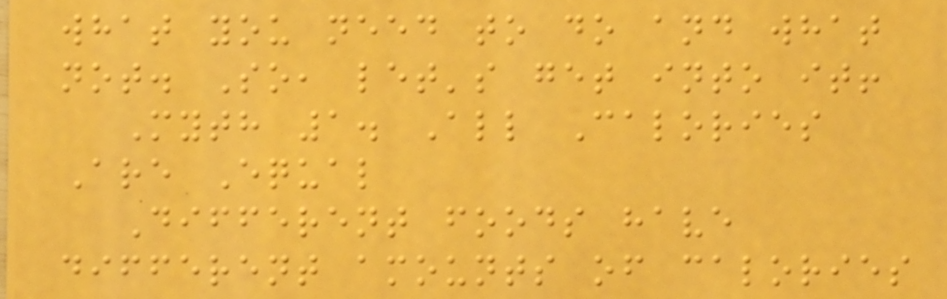what you need to do and what
not. So, let's get into it!
Myth 1. All Calories
Are Equal
Different foods have
different amounts of calories
